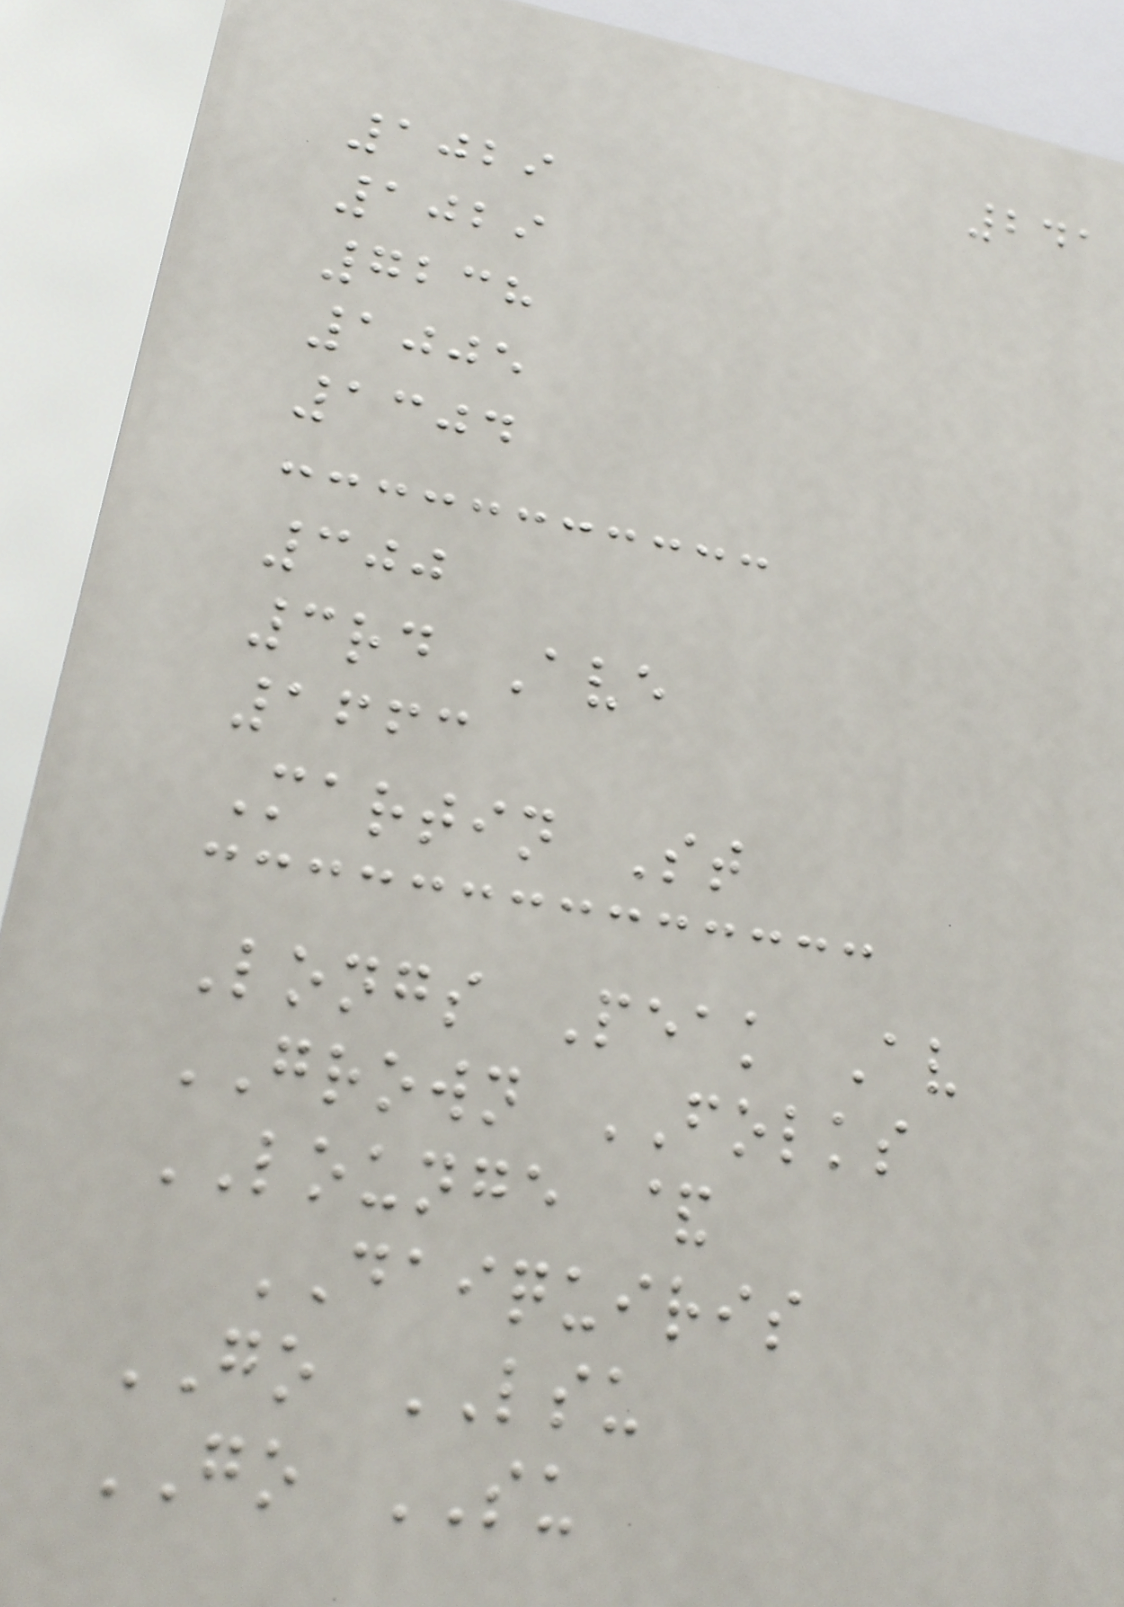241
1029
1029
7238
1005
1304
300
3rd Ave
1663
Martin St
Longs Peak Av
GROWN FOLKS
LOUNGE &
DAIQUIRIS
GO LSU
GO SU
